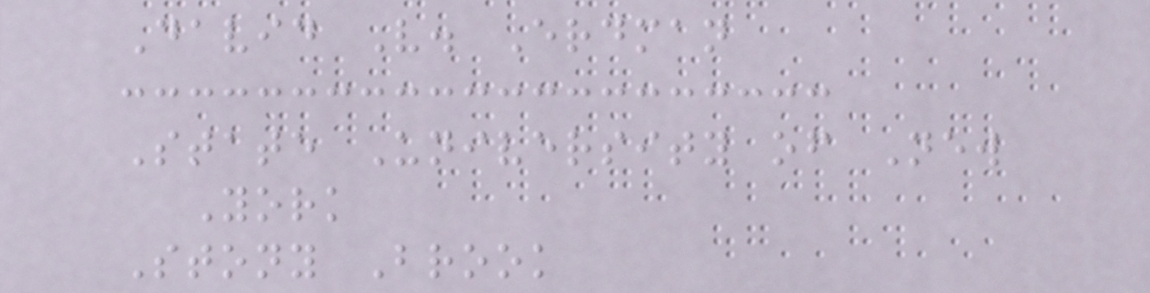David V. Erdman
State University of New
York
Stony Brook
